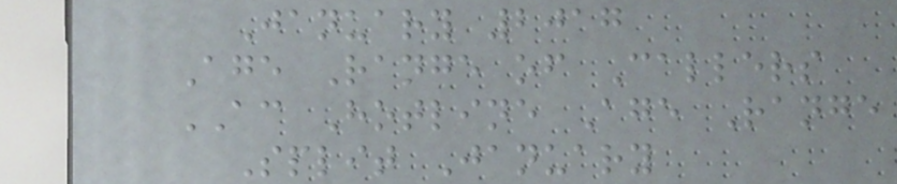January 2017
Age Range of Callers
AC Hotline Age Range
Split January
